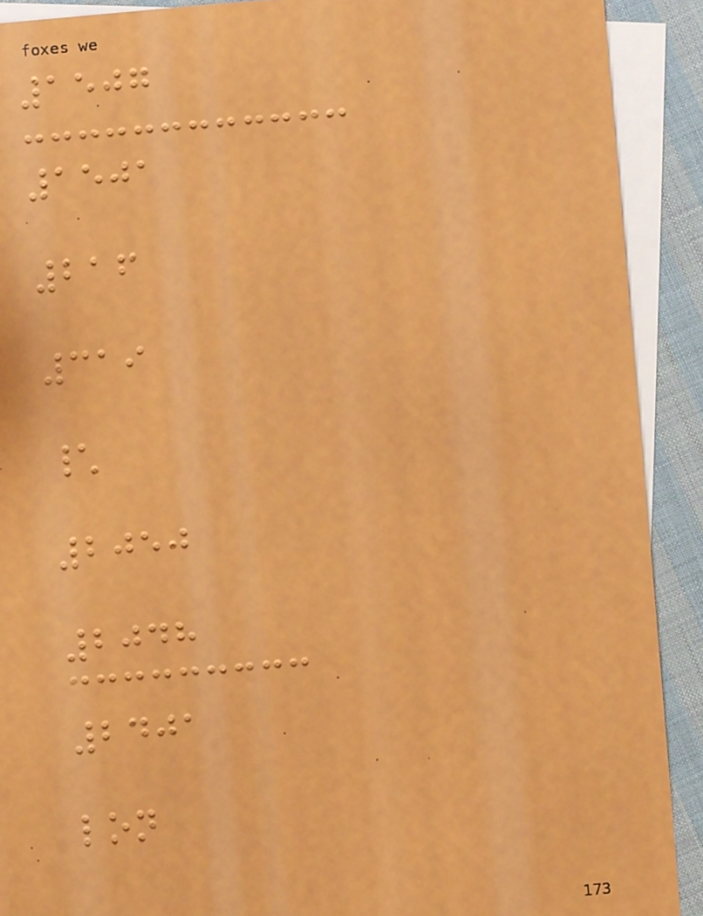1507
1501
216
319
\
2050
2048
2401
lon
